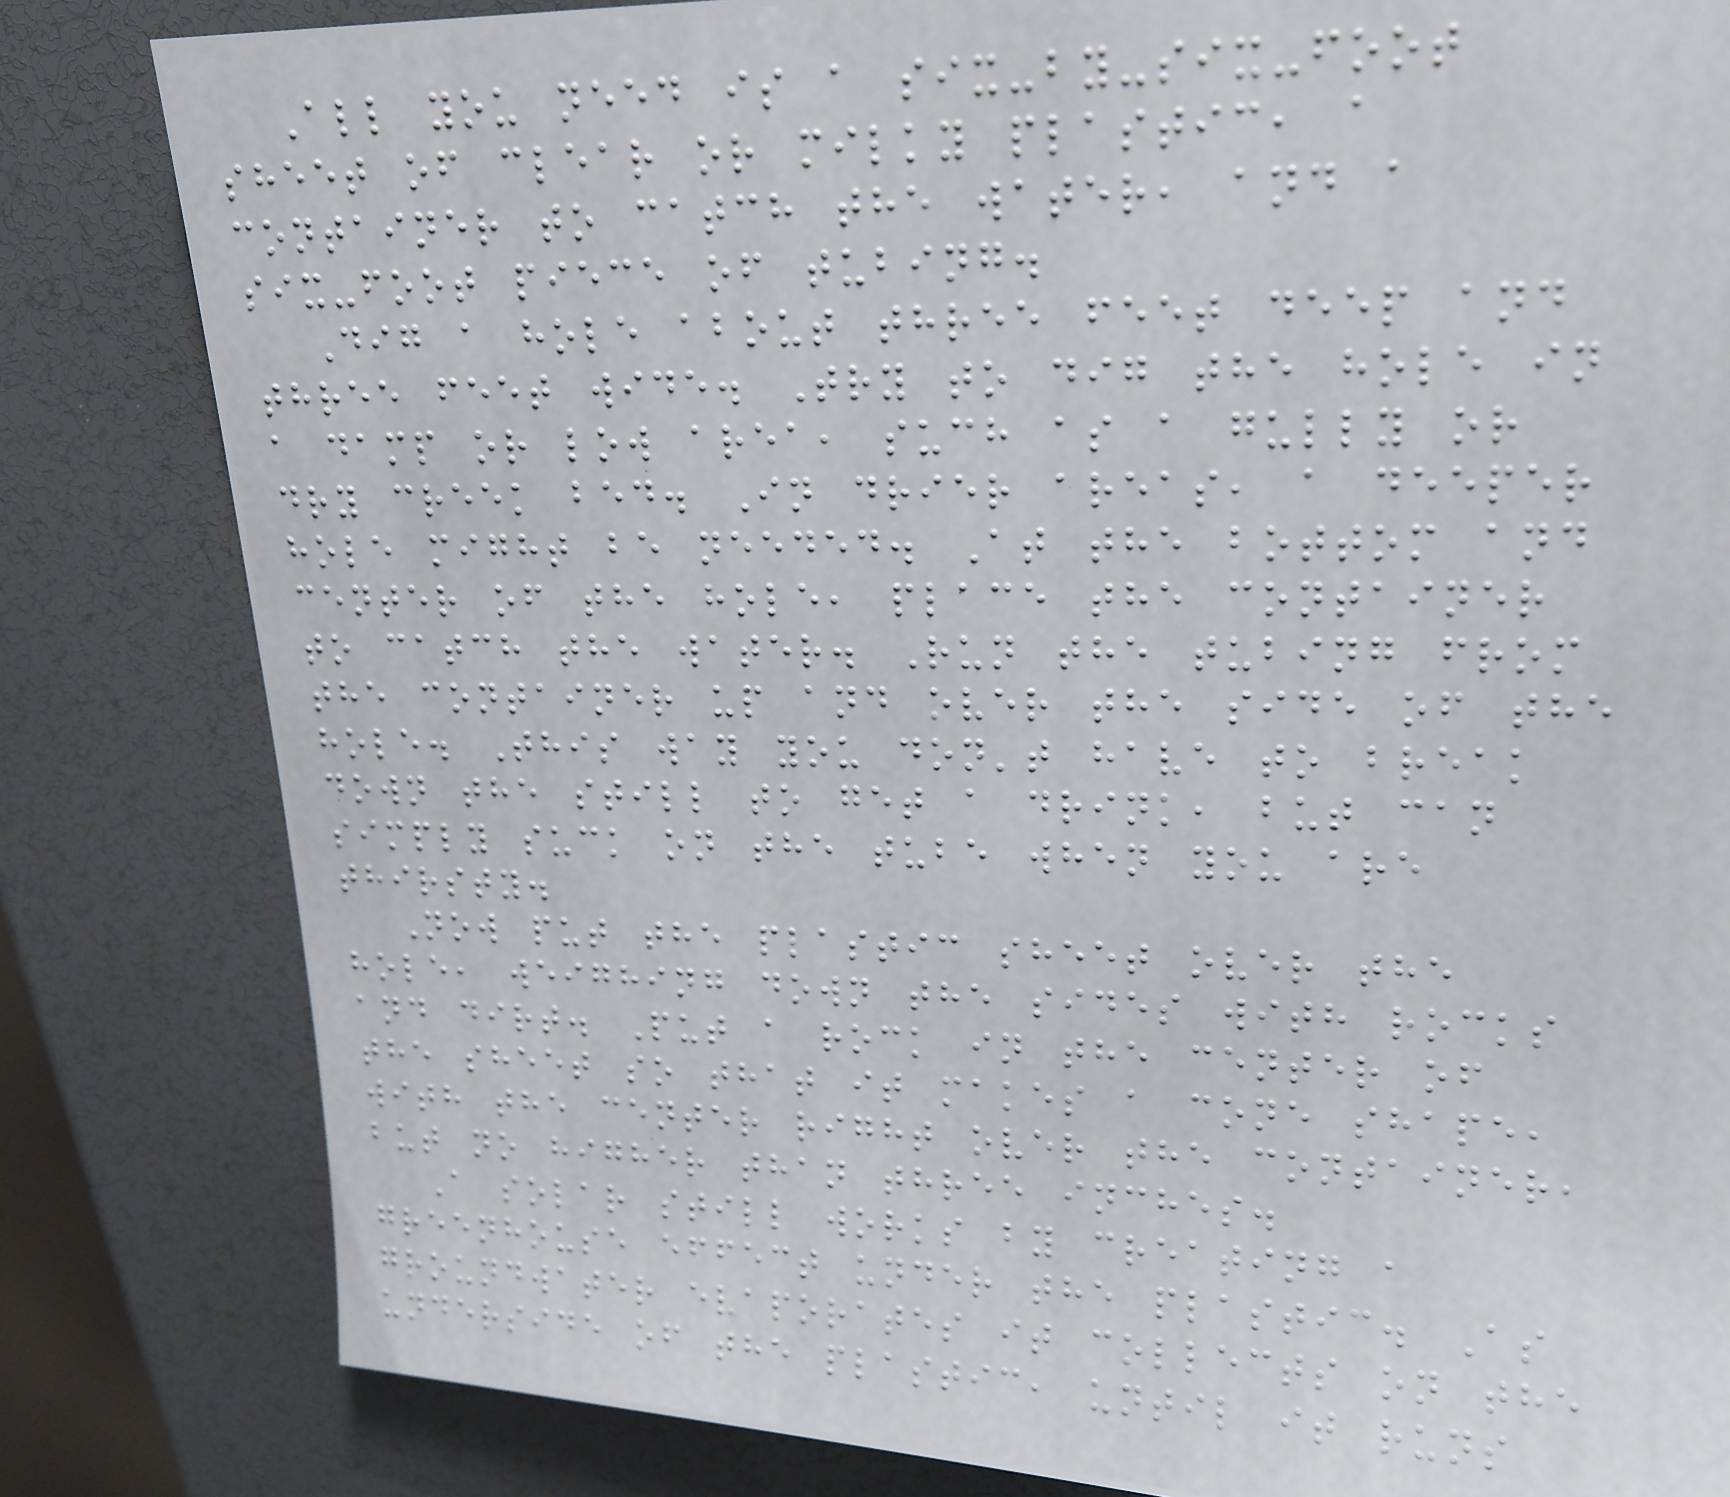All you need is a six-by-six-foot
sheet of clear or milky plastic, a
container to catch the water, and a
six-foot piece of tubing.
Dig a hole about three feet deep and
three feet wide. Try to dig the hole in
a damp or low area, such as a gully or
dry creek bed. In drier areas, a deeper
hole might be needed. At the bottom and
center of the hole, place the container
to catch the water. Run the tubing from
the container up and over the side of the
hole. This way you don't have to break
down the still to get a drink, but can
simply suck on the tube when you are
thirsty.
Now put the plastic sheet over the
hole, weighing down the sides with rocks
and dirt. Put a rock in the center of
the sheet so that it makes a cone shape,
with the center right over the container,
but no higher than three inches.
A solar still works by creating a
greenhouse effect under the plastic. As
groundwater evaporates it collects on the
underside of the plastic, until it runs
